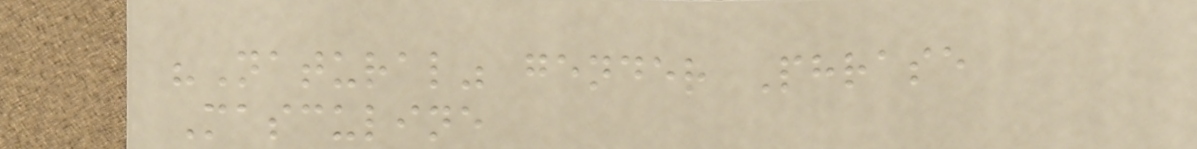"Natural" gender Phrase
Masculine
